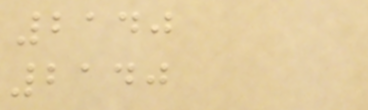2140
2140
